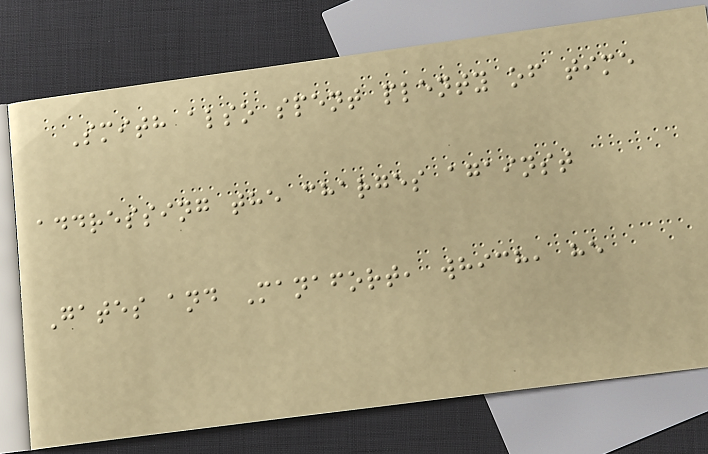Smith also spent plenty of time
addressing the charges against
Gates and Manafort, which, he
